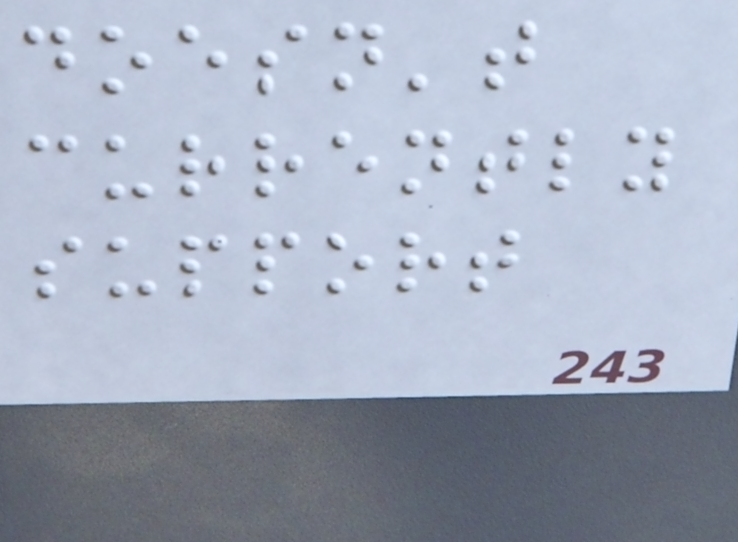doesn't
currently
support
